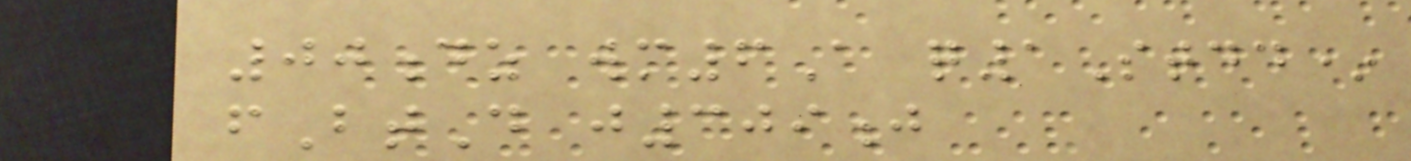00dz wm6A q1Stdd*
fBtD j309j
